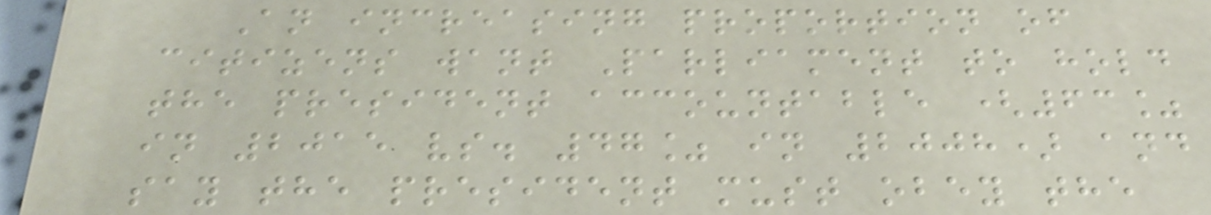An increasing proportion of
citizens want Parliament to hold
the president accountable (63%
in 2015 vs. 47% in 2008) and
say the president must obey the
